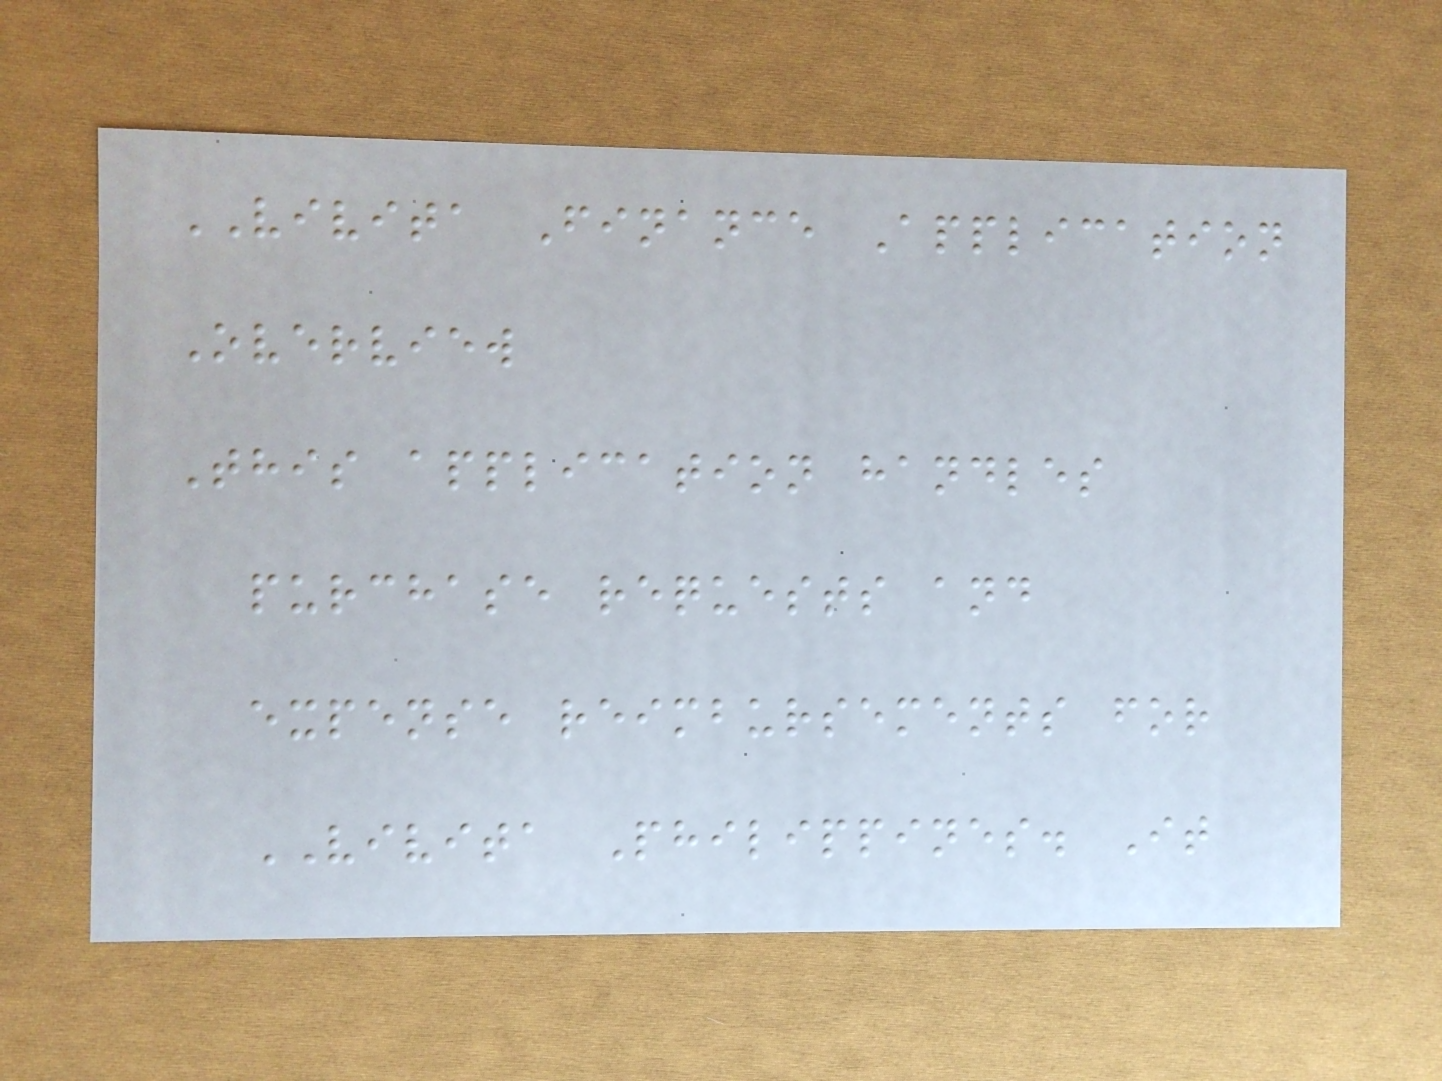VIVITA Finance Application
Overview
This application handles
purchase requests and
expense reimbursements for
VIVITA Philippines. It
